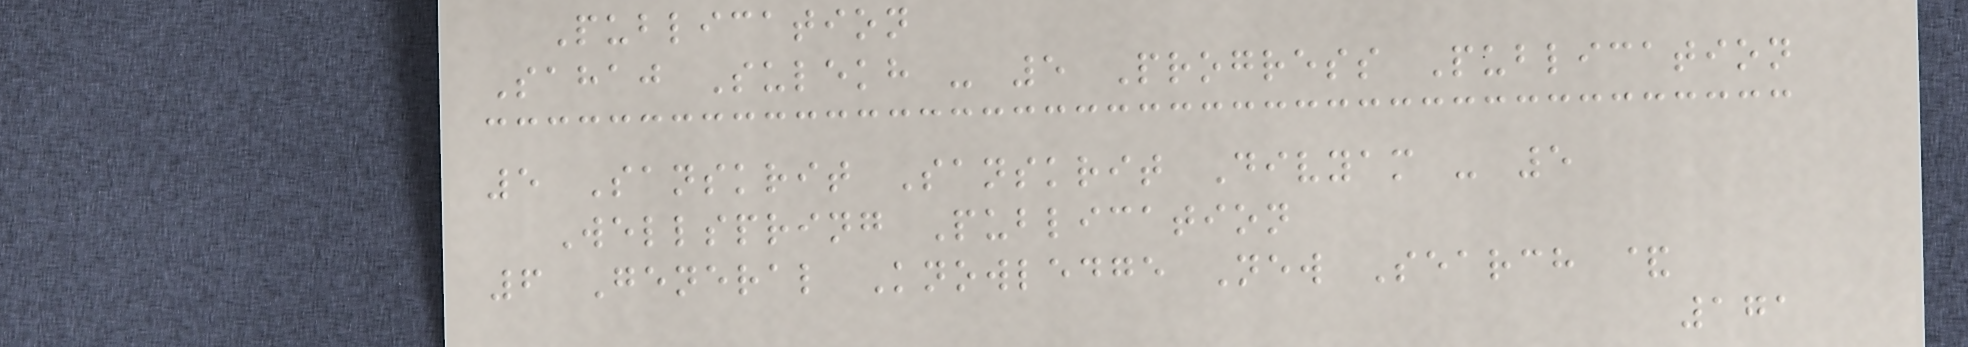Publication
Sahaj Sulekh - 5 Progress Publication
5 Sanskrit Sanskrit Divyam - 5
Wellspring Publication
6 General Knowledge New Search &
171
